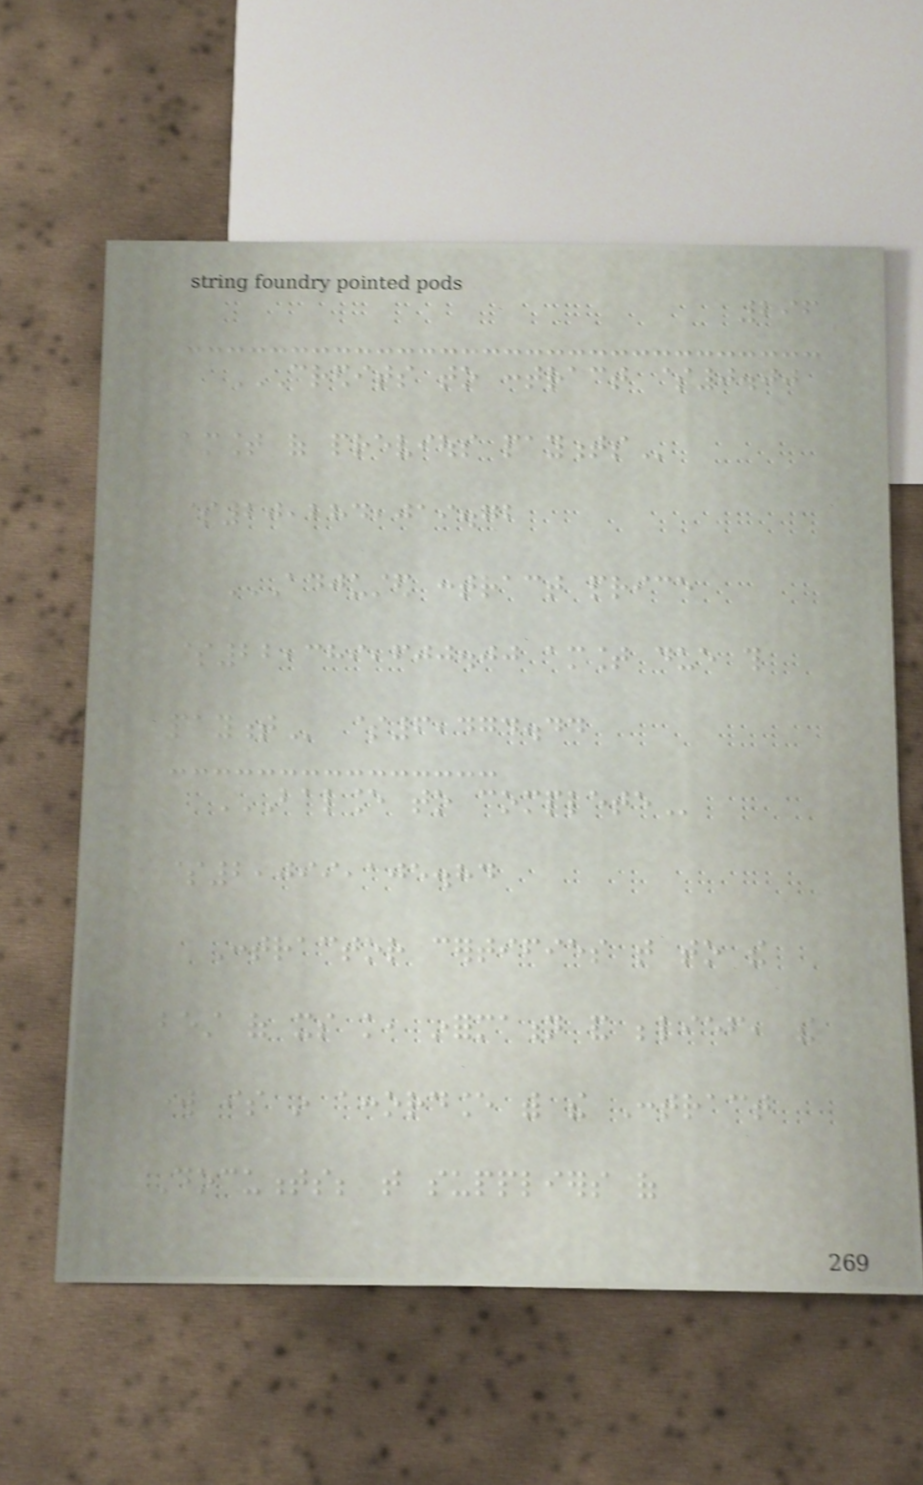296
CREDITS TO CONTRACT $0.00
AMOUNT OF PREVIOUS PAYMENTS
$20,284,019.72
ADJUSTED CONTRACT PRICE
$22,389,600.00 AMOUNT DUE THIS
PAYMENT $6,474.44
BALANCE TO COMPLETE
$2,099,105.84
Contractor certifies that to the
best of its knowledge, information and belief, the
work is in accordance with the Contract
Documents; that suppliers of
